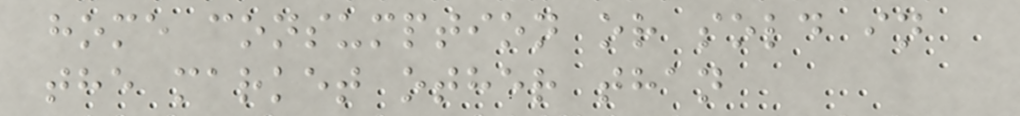home consumption or sold in
the market other than
